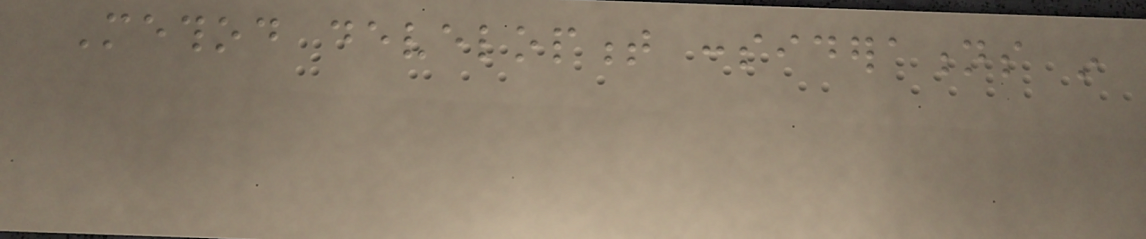Method development considerations in
